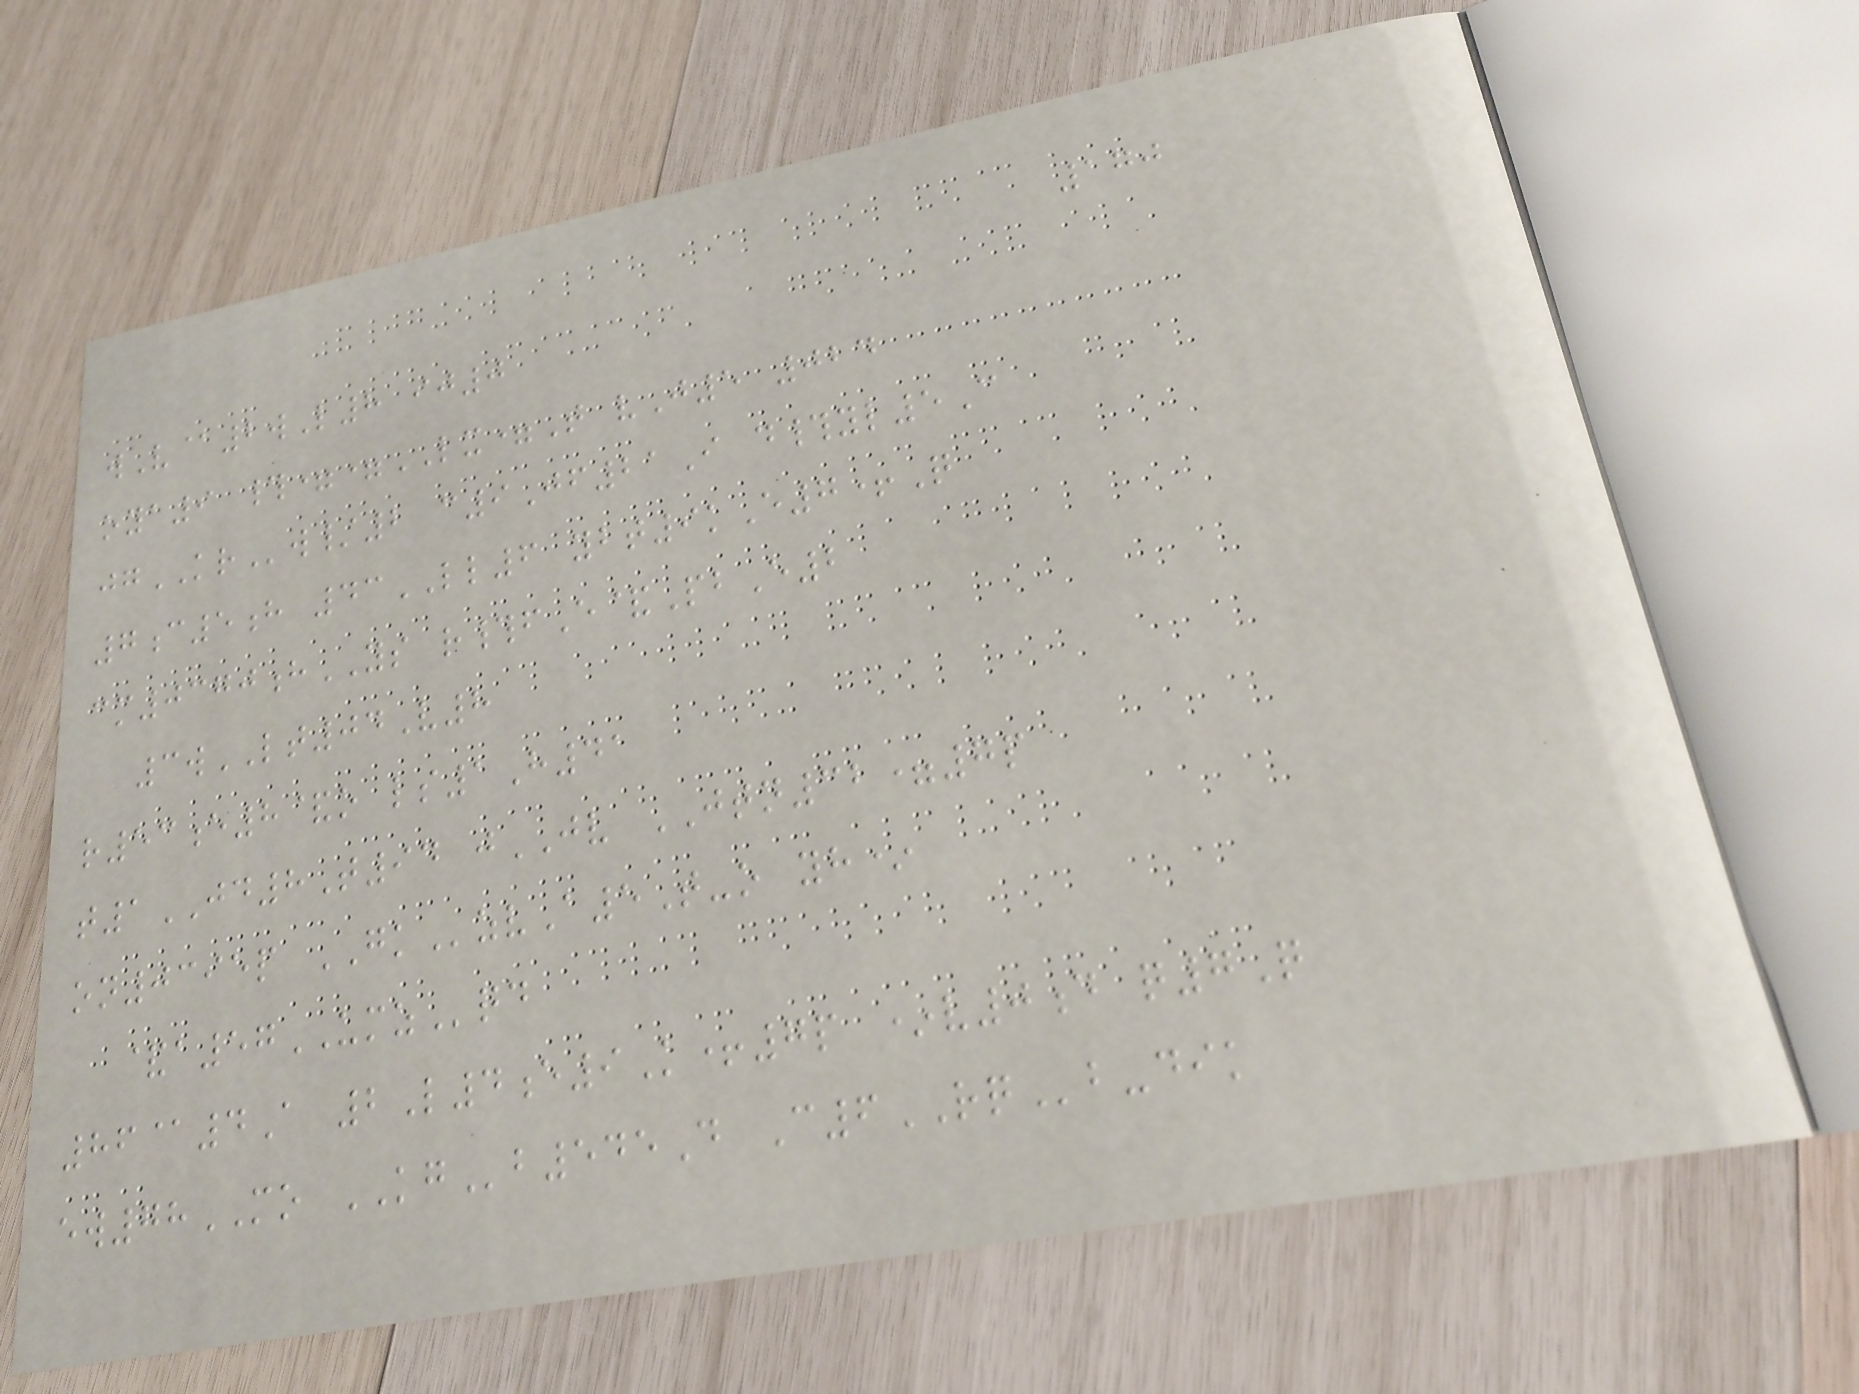170
wV@2wL8 ij0
oya9 #==LX=T vJ5 024
jgKRw/2 c9Jf21I d#yl5C
7c5h 43LL6 ybt9kE7+Q
cm0370hYS r#fE&PbE2
3wLT04V8
r53e8&o ls1H41
t1JD8T94 jJV JTN32=7p
on0395p GKzvA5T-o yh*
&a57UMZqd
86@4A 2L4e9K+7p *v0d q7Q
ew78MO KGb545D C6RQb-dik
